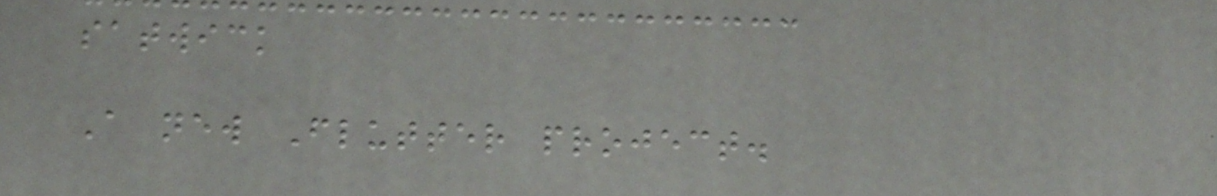satwick
A new Flutter project.
